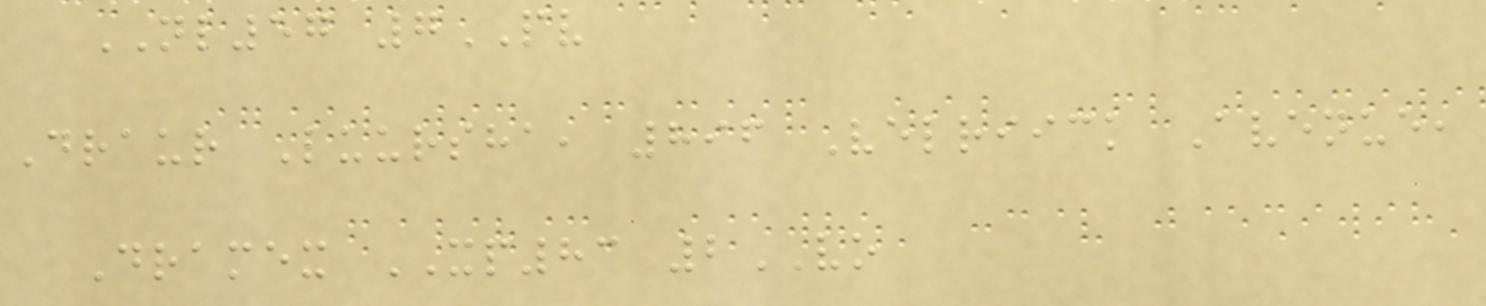NL57 7PV
Draur Luursha, 896 Velriick Avenue,
Dramex XP83 2VO
